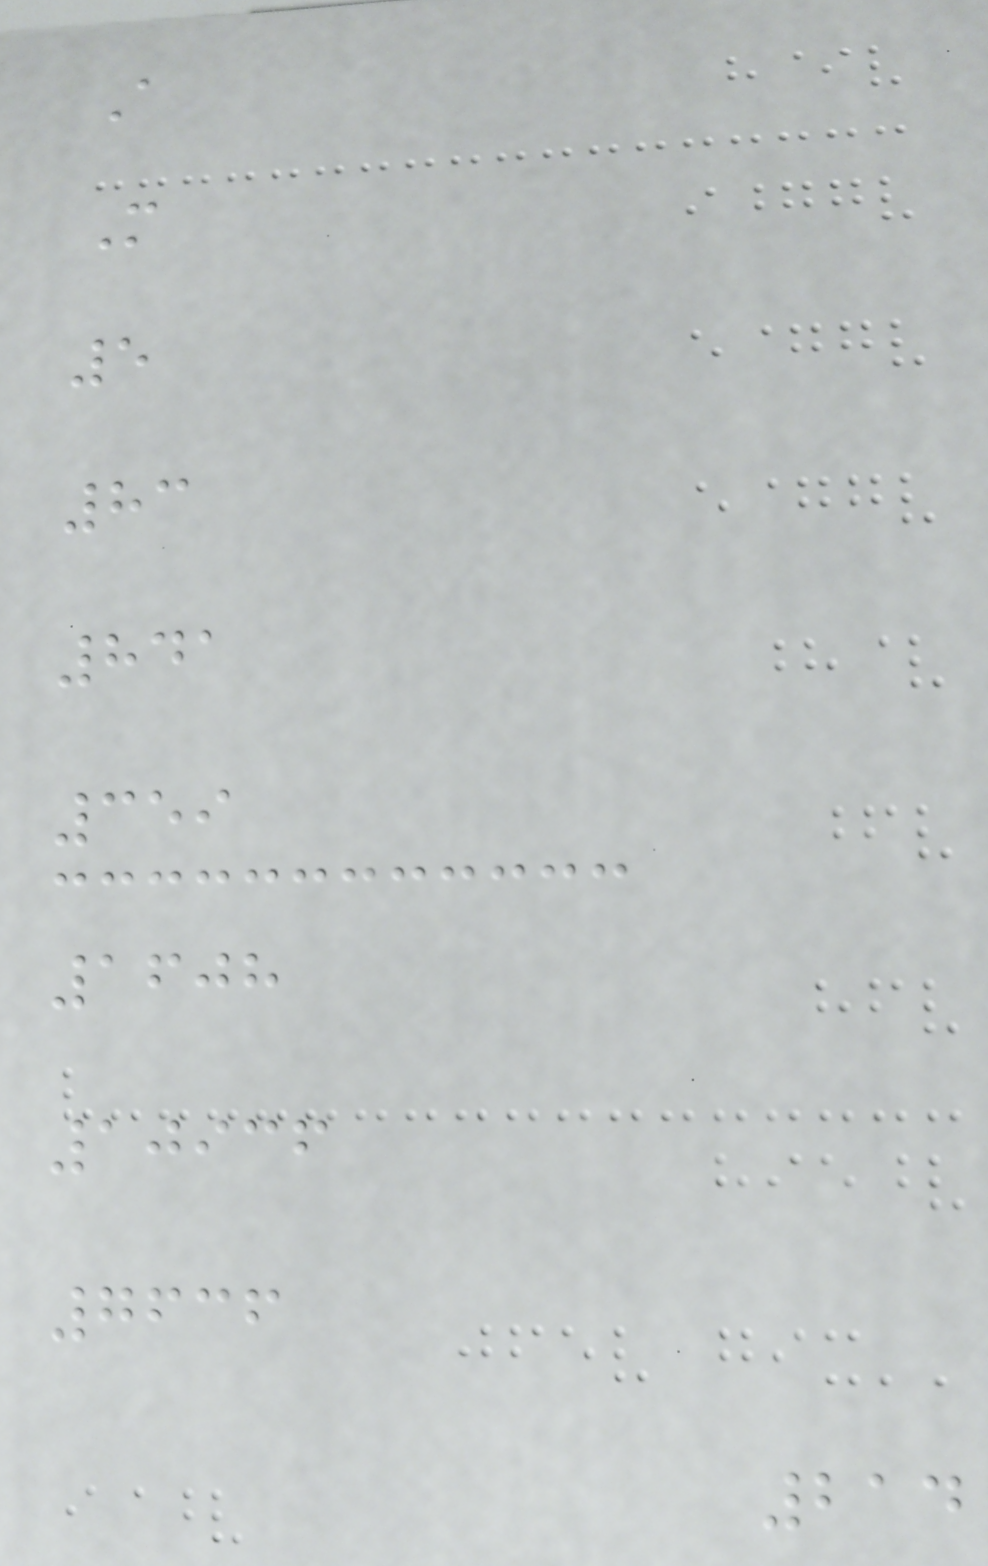A
M
5
83
841
359
1608
10936
7636
214
